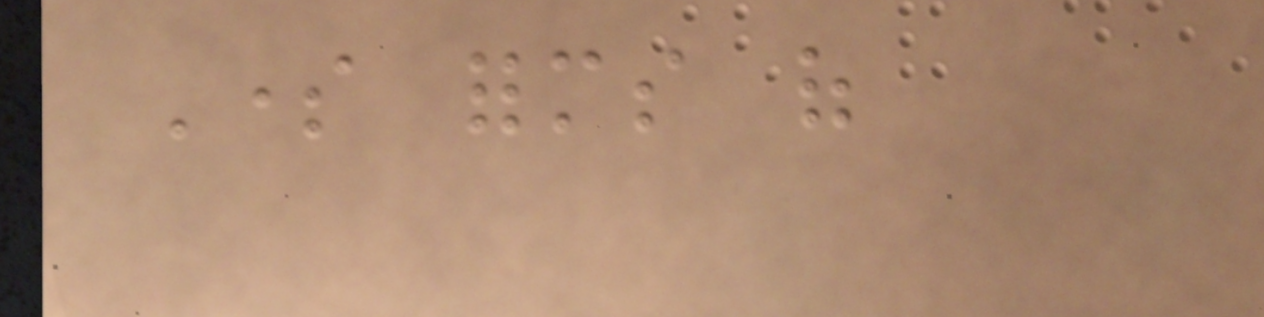Some forms of
